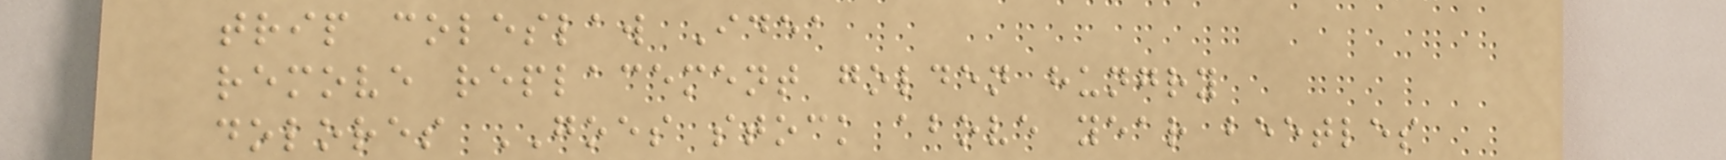trip coleslaw Idea
remove replacement golden hungry
dolores GOES stock above year beetles
